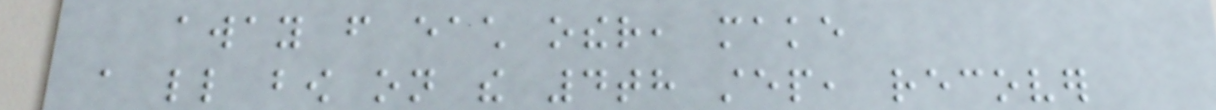away from each other, make
a little bow on the 4th step, recover
